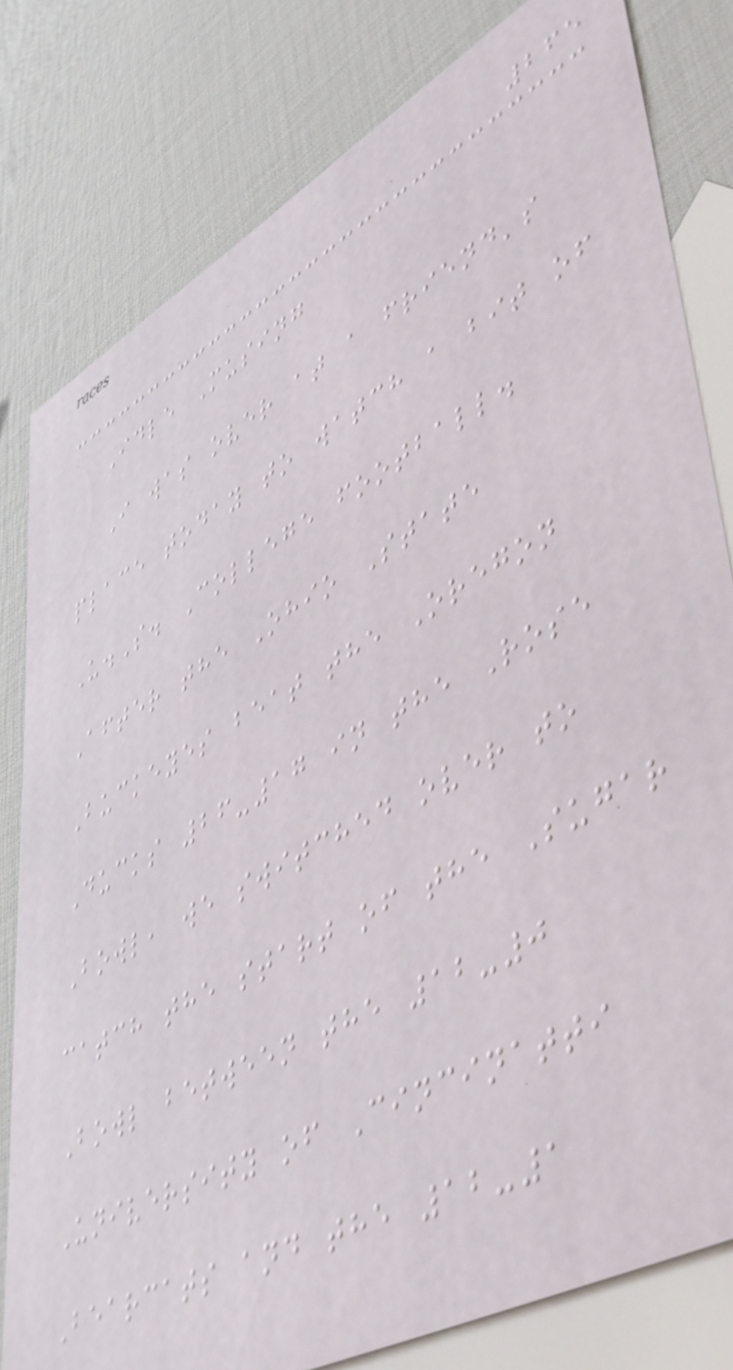265
Idle Musing
I was over at a friend's
place today to watch a bit of
U.S. College football.
After the Ohio State
Buckeyes beat the Oregon
Ducks 26-17 in the Rose
Bowl, we switched over to
catch the start of the Sugar
Bowl between the 12-0
University of Cincinatti
Bearcats and the 12-1
